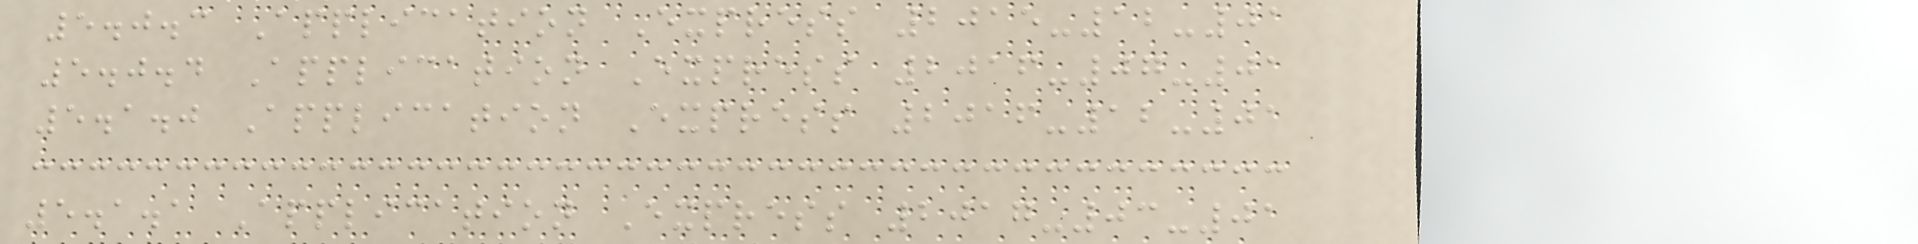5.0.3 Application Express 2015-12-01
5.0.4 Application Express 2016-07-01
5.1.0 Application Express 2016-12-01
5.1.1 Application Express 2017-03-01
